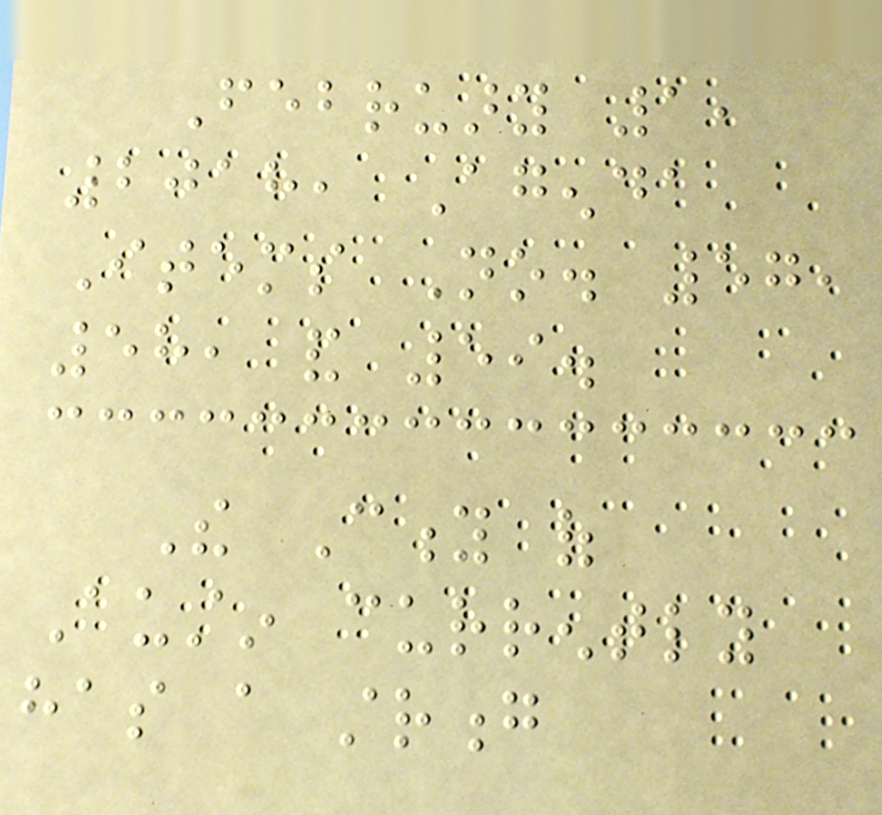February 1,
2018, Agenda
Items No. 57,
58, and 59.
The City of
Austin currently
has a strong
